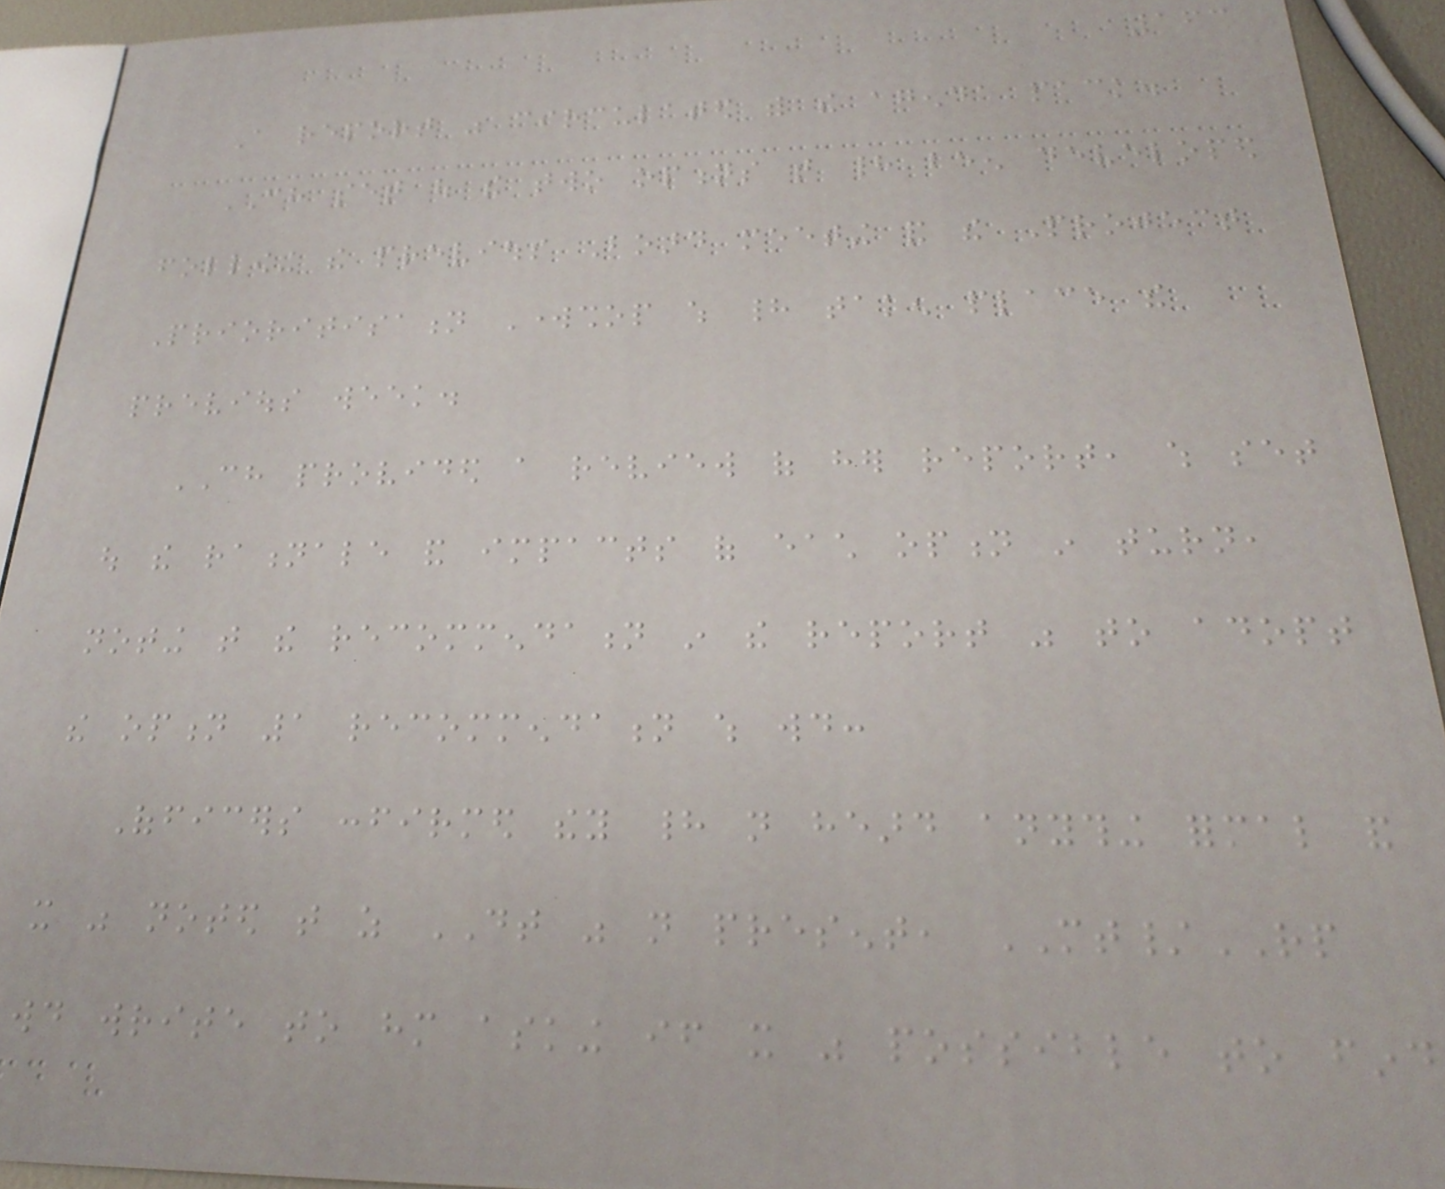163
A report was circulated with the agenda pack.
CH set out the two options that had been developed
following the previous Board meeting and the Project
Prioritisation Workshop which had taken place the
previous week.
CH provided a review of her report, which set
out the rationale and impacts of each option in turn,
noting that the recommendation in the report was to adopt
the option 1 recommendation which would:
Officers confirmed they had not heard anything formal and
it was noted that as DT was not present, MT/RP
would write to him asking if it was possible to find
